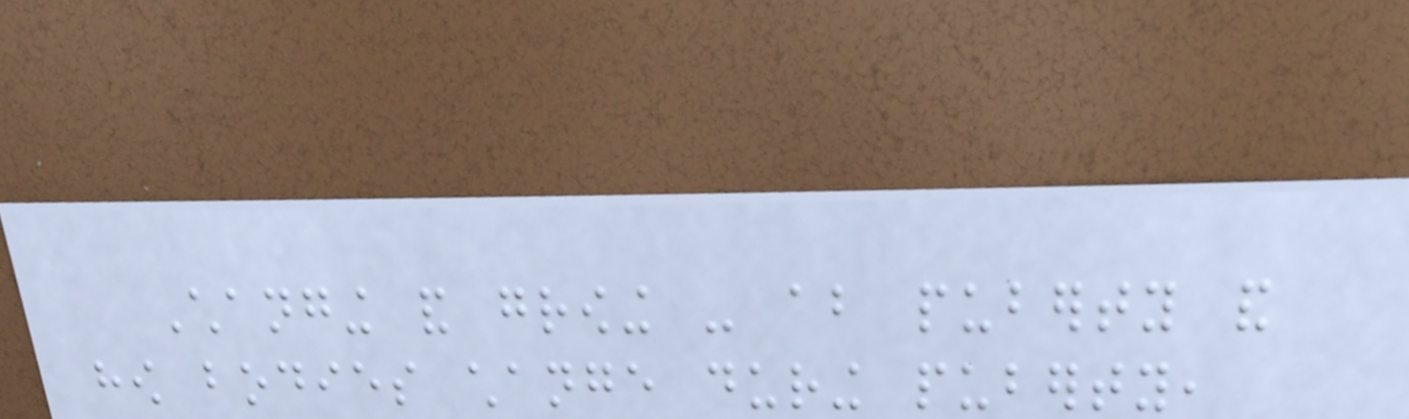Changing and growing - about puberty and
how bodies change during puberty,
